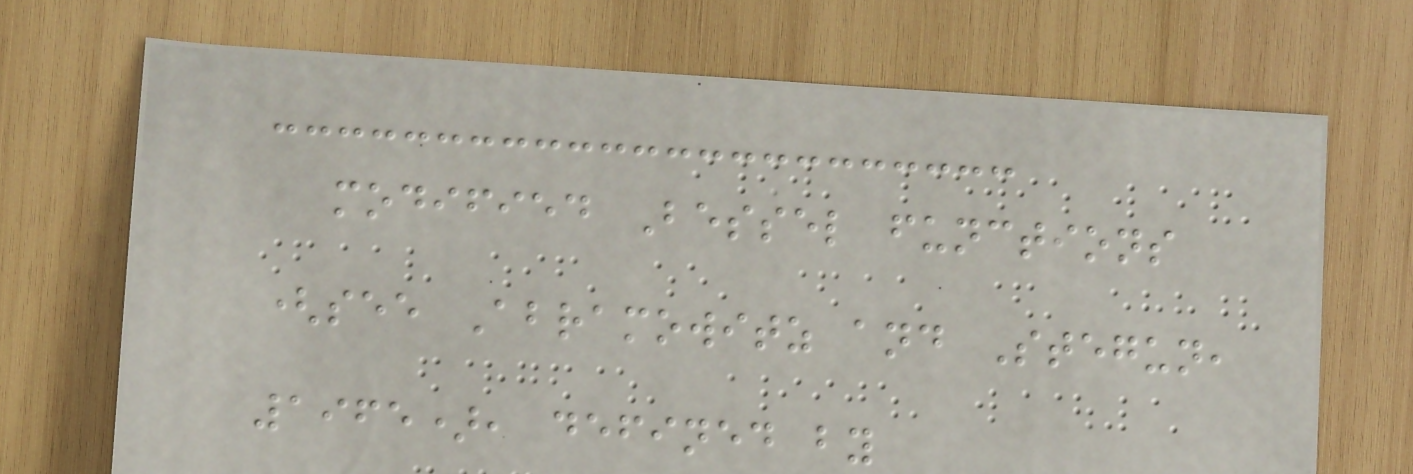modified Bessel functions
(see Abramowitz and Stegun,
1965), defined by
